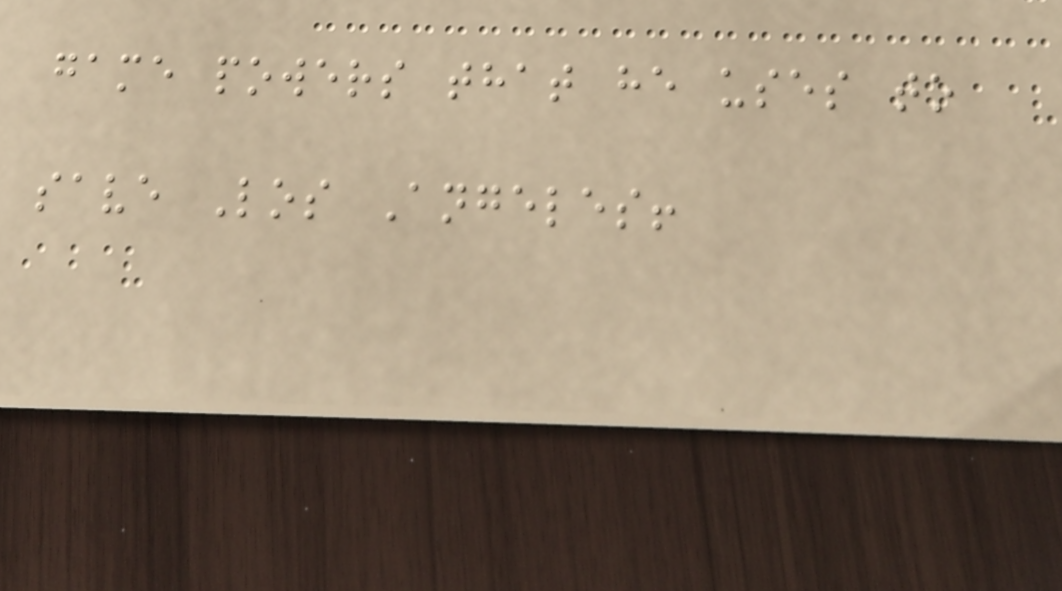game powers that he uses to
save Los Angeles!
